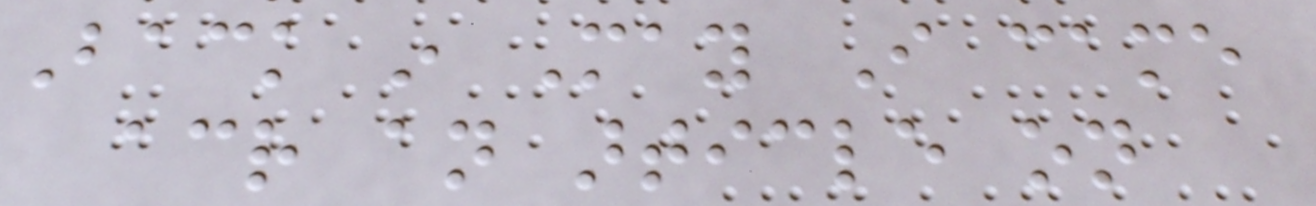Back in May I came
across an article on
